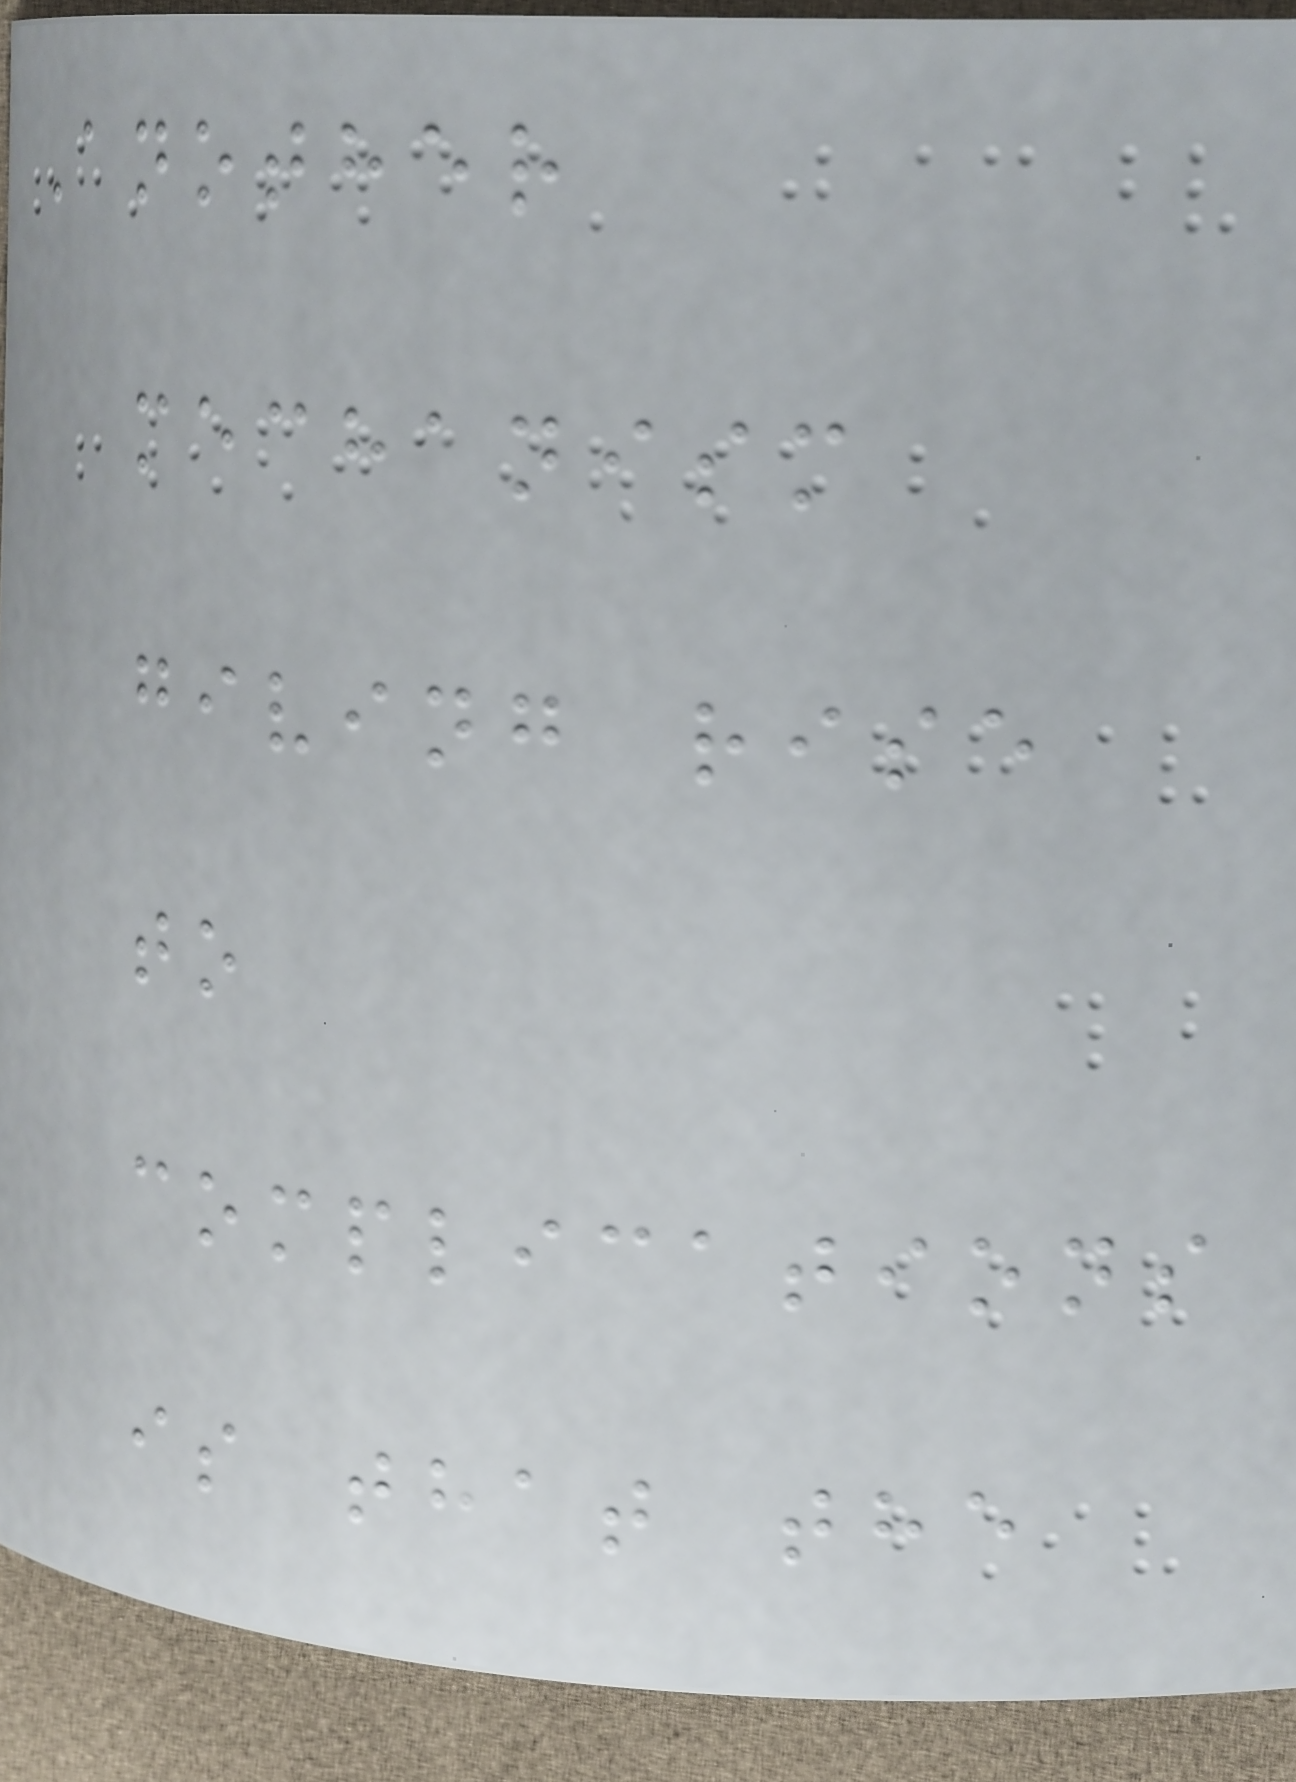Another
mechanism
giving rise
to
complications
is that the
